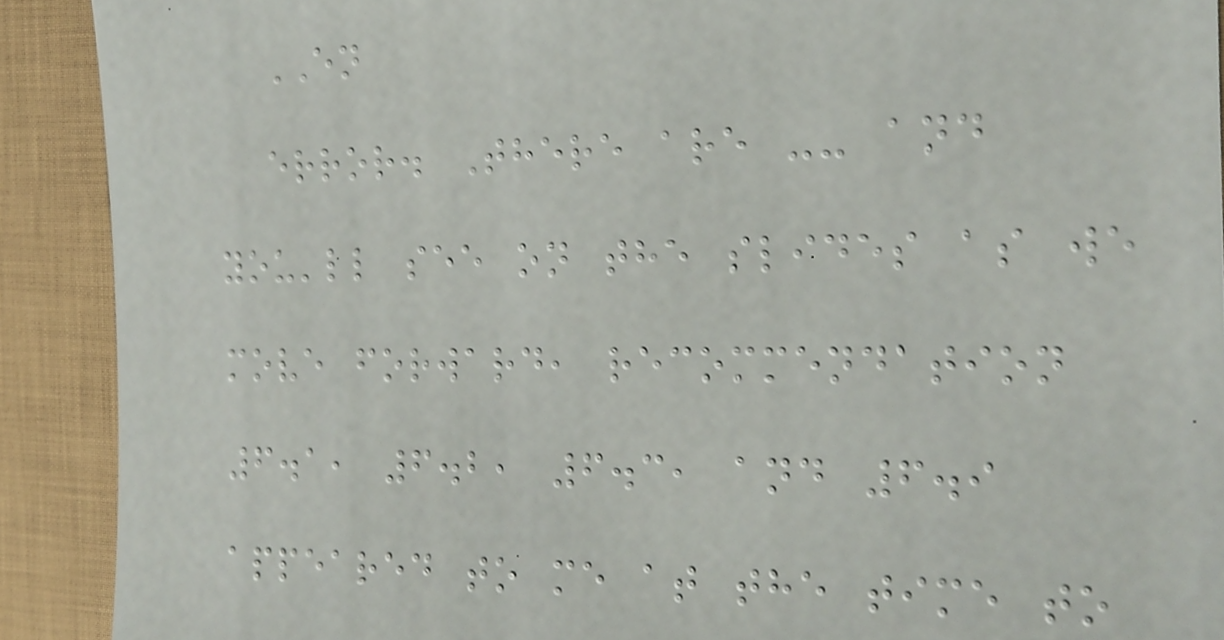EN
error. There are -- and
you'll see on the slides as we
move forward, recommendation
6.1, 6.2, 6.3, and 6.9
appeared to me at the time to
